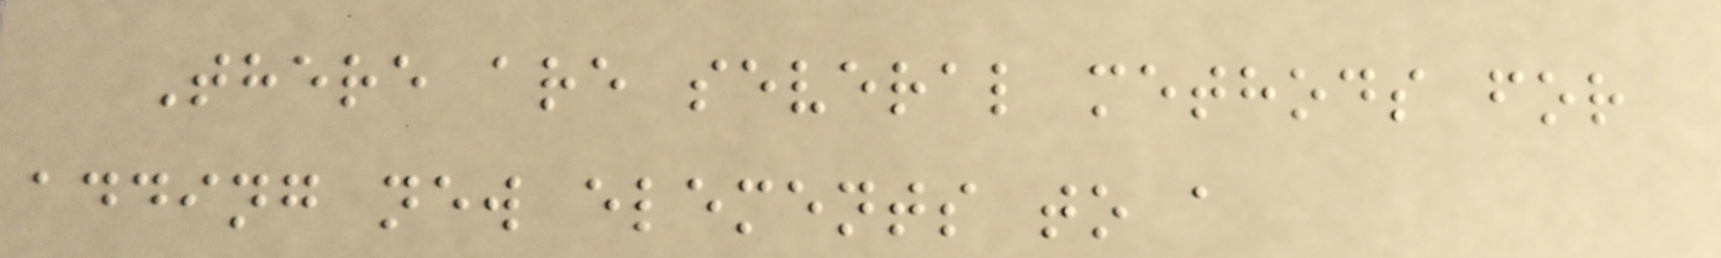There are several methods for
adding new elements to a
